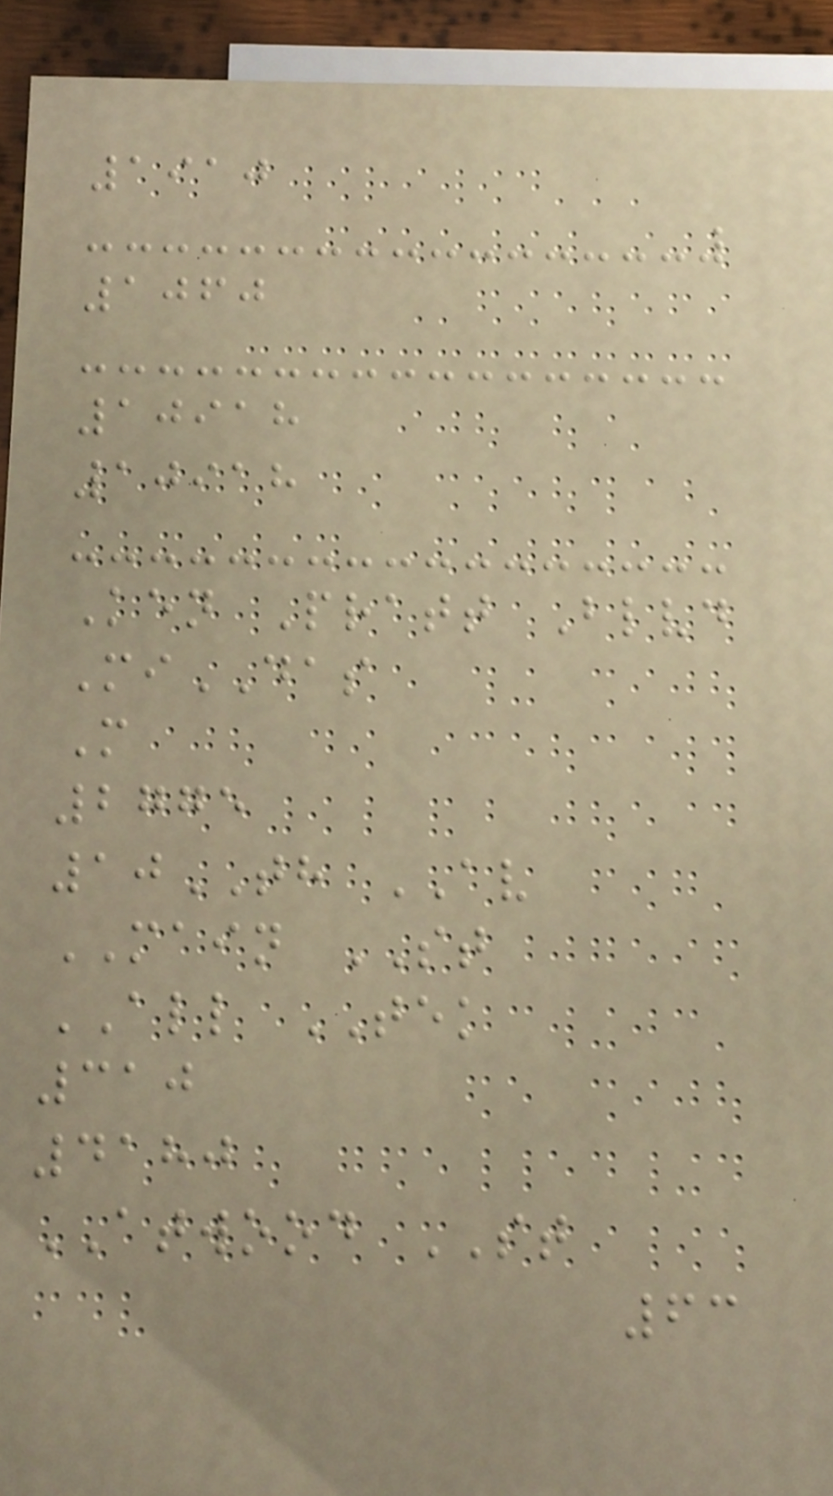1910
1060
10918
10918
Ken Pratt Blvd
MiDAS
M
2775
10TH AV
MAIN ST
ALL TEK
310
4180
ATWOOD ST
63
